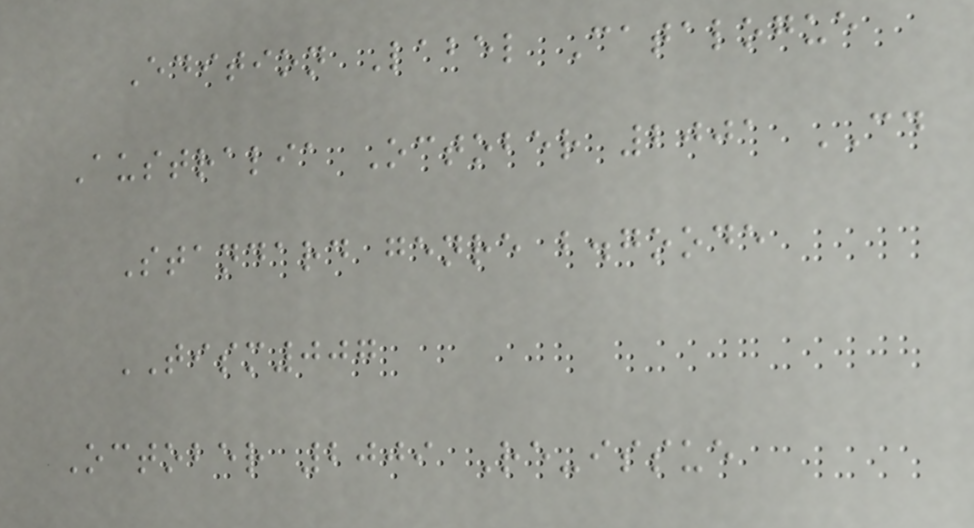Edition Label Catalogue
Australia October 2001 CD
Standard genre b.goode
TISM007
October 2009 Re-issue
